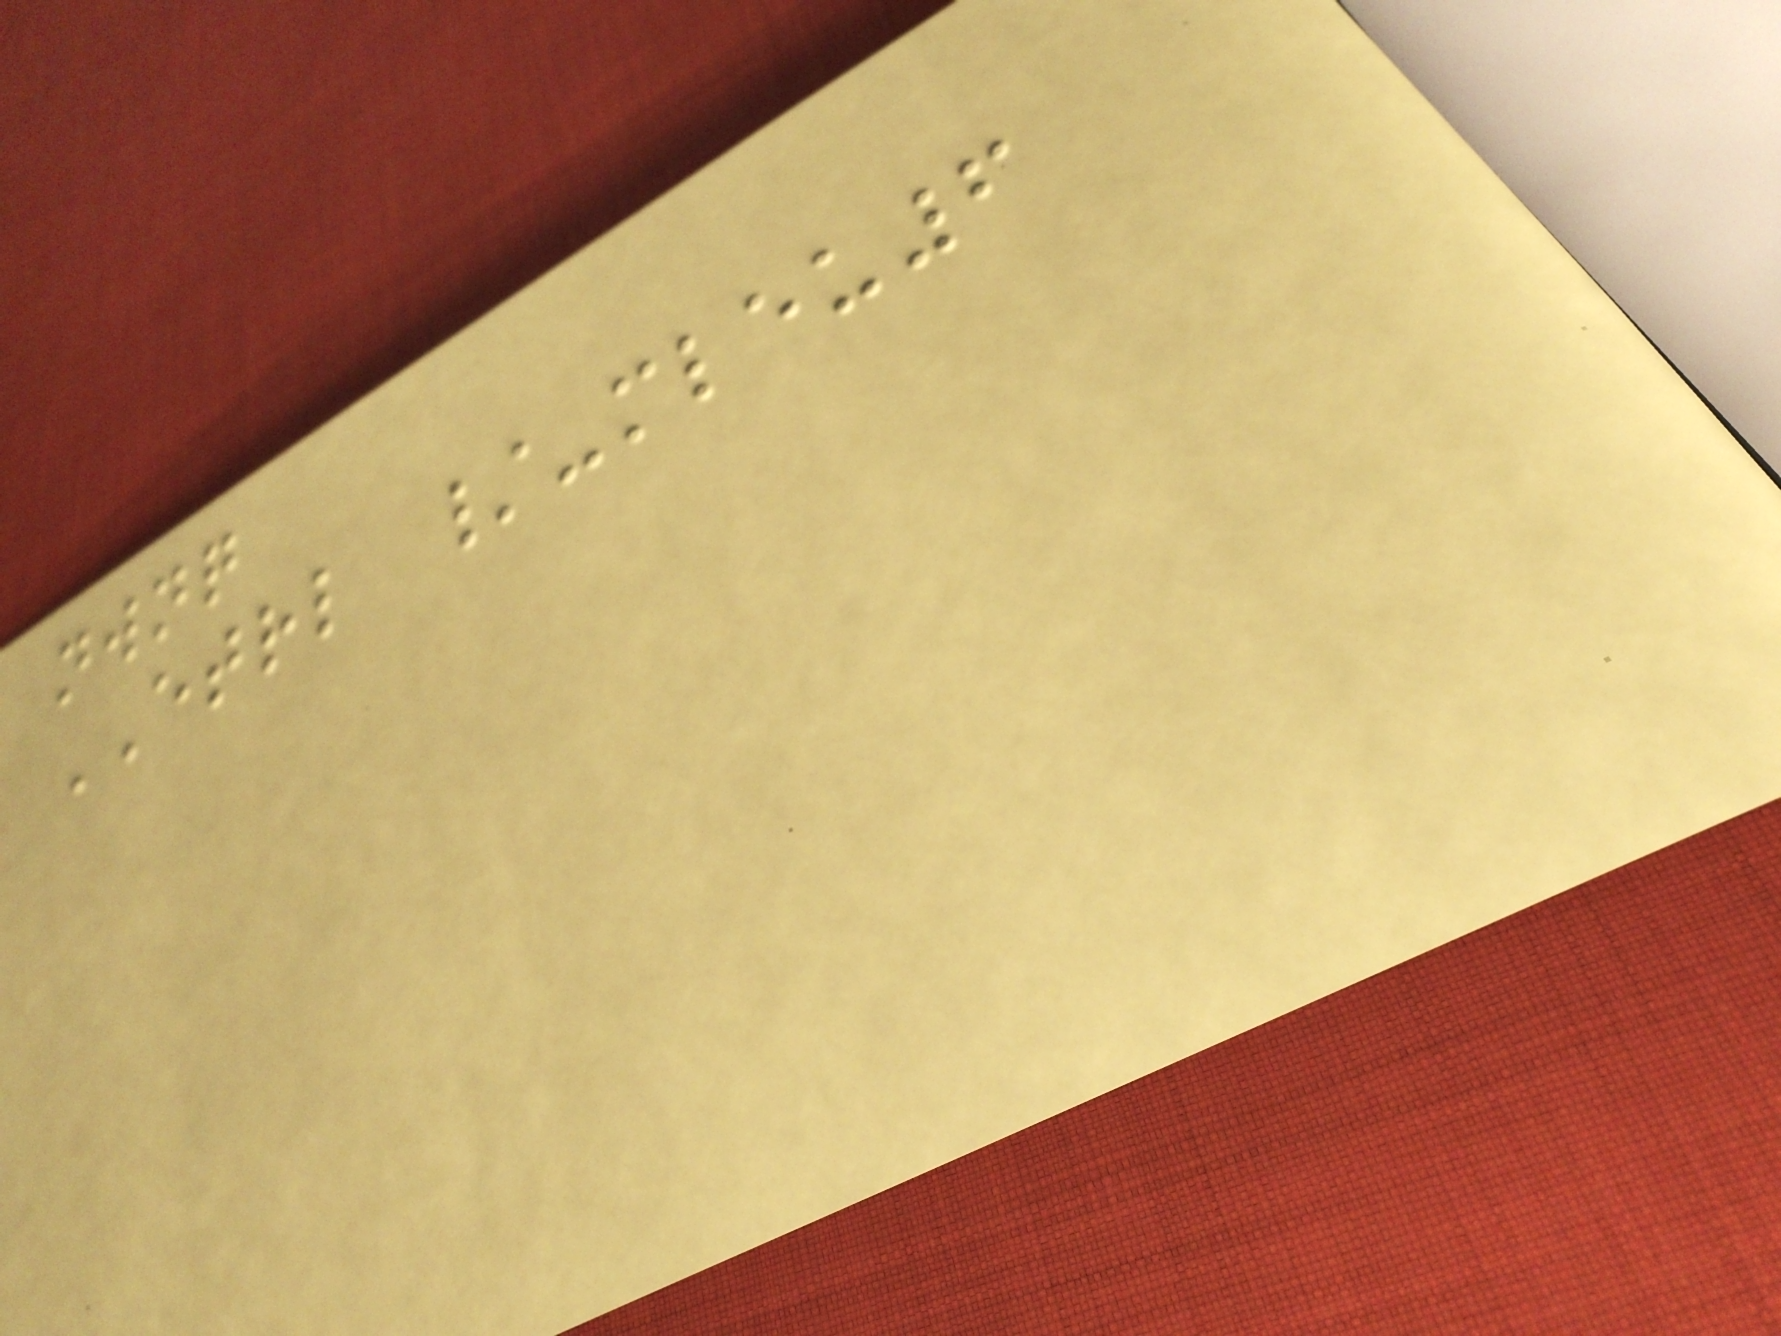nwnq
ETRL /-mleu6
